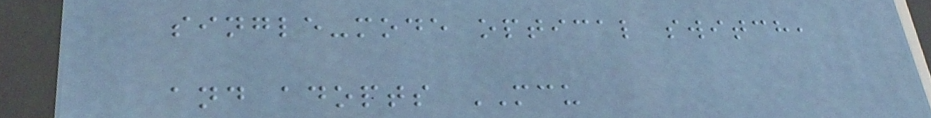single-mode optical switch,
and adopts MCU
